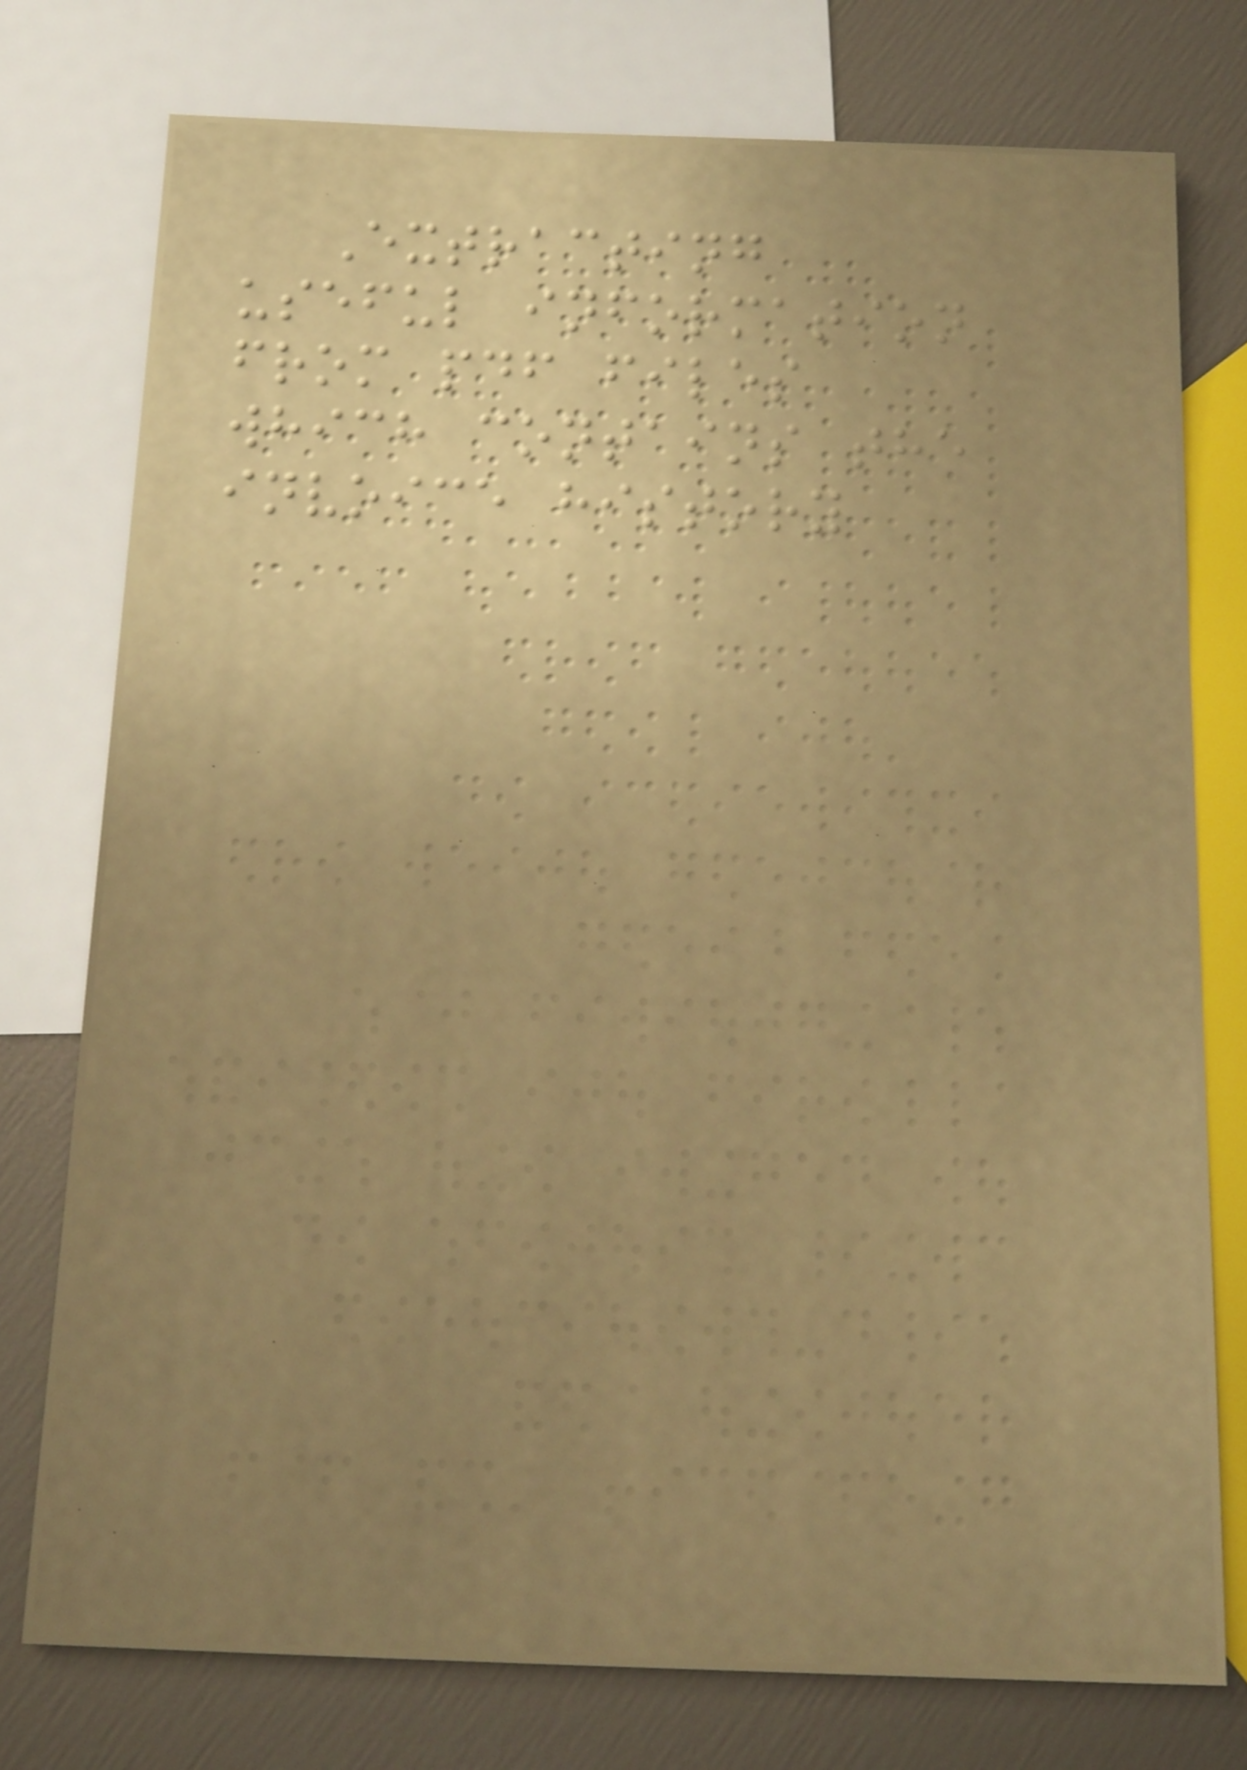Extracting
useful information
from pdf files
which contains the
invoice history
